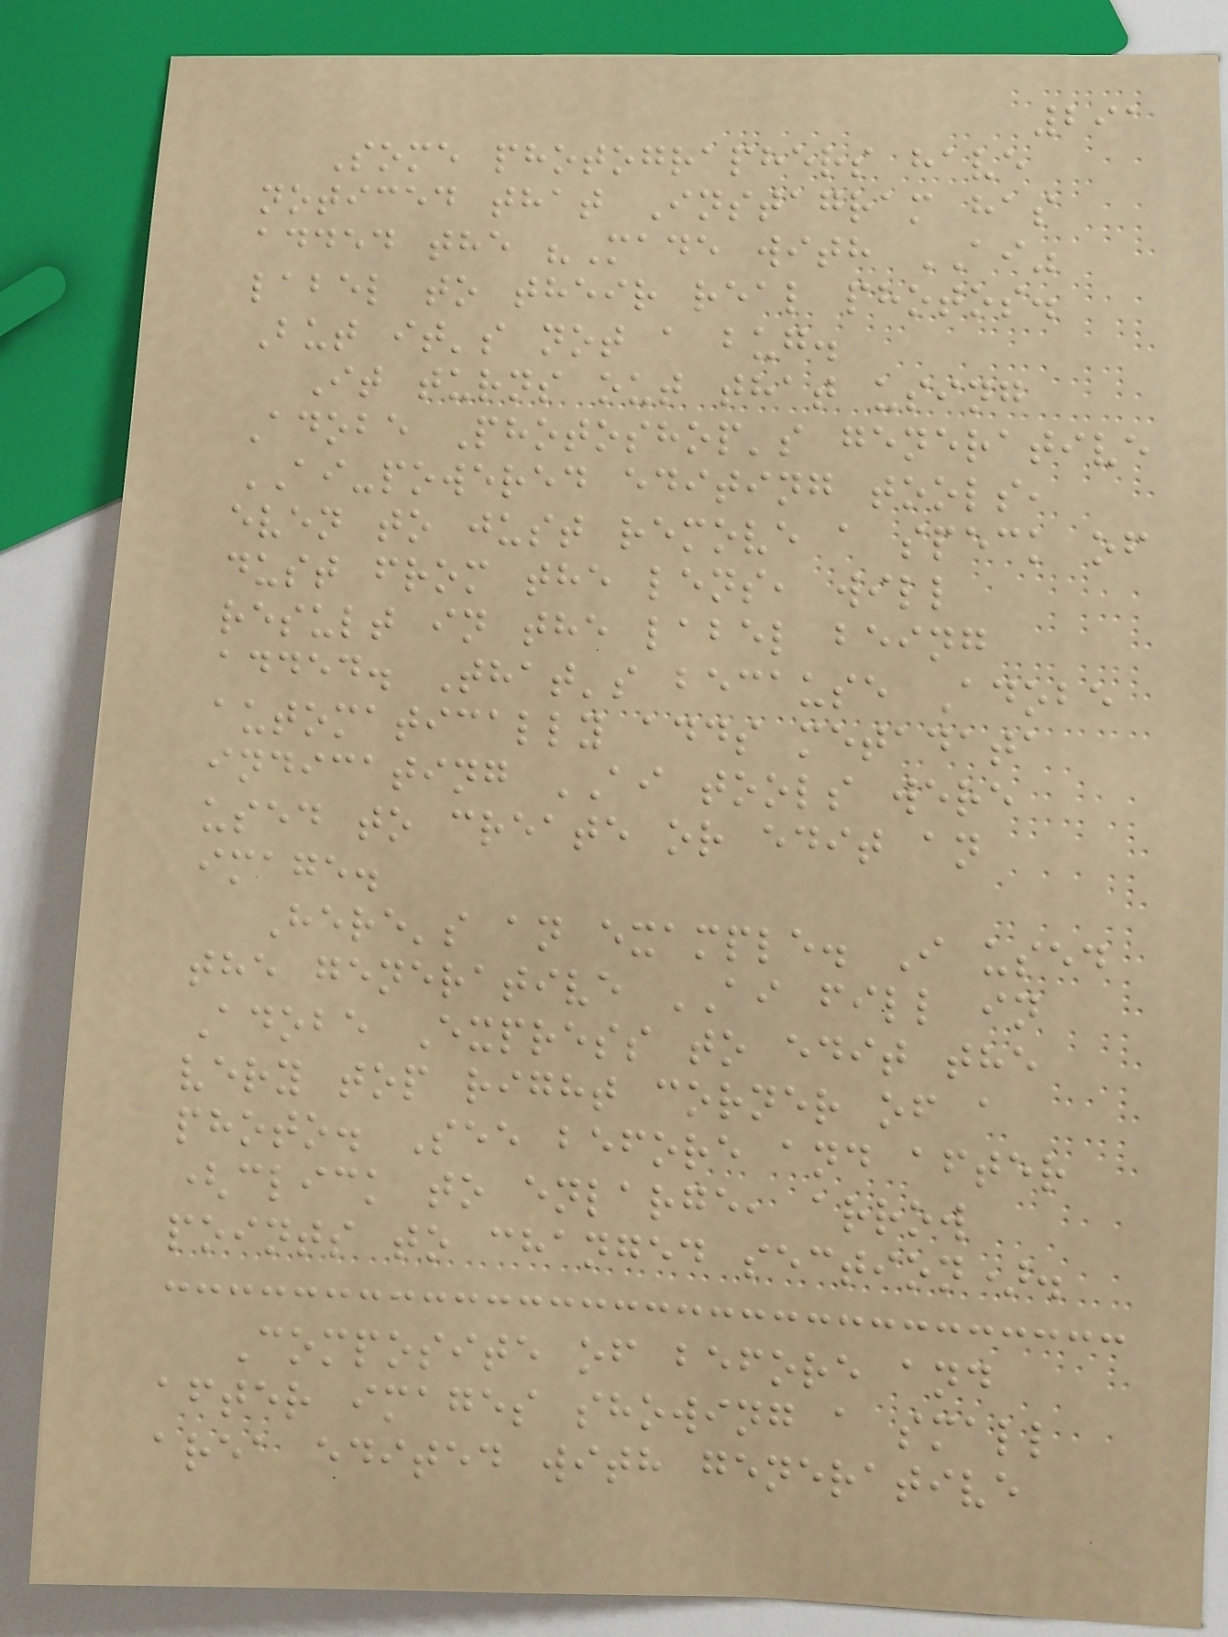291
Some photographers have
noticed that Instagram has
added the "Made with AI"
label to their real photos.
But it's not a bug.
It turns out that using
Adobe Photoshop's generative
AI-powered editing tools,
even to just remove a speck of
dust from the lens, will
result in the label being
added. That's because Adobe
automatically adds metadata
indicating AI tools were
used to create or edit an
image.
Here's an example. I used
the generative AI fill in
Adobe Express to edit the
very top right corner of a
photo. See before and after
(click to enlarge, arrow
points to changed section).
Composite of before and
after images showing a small
area edited with generative
